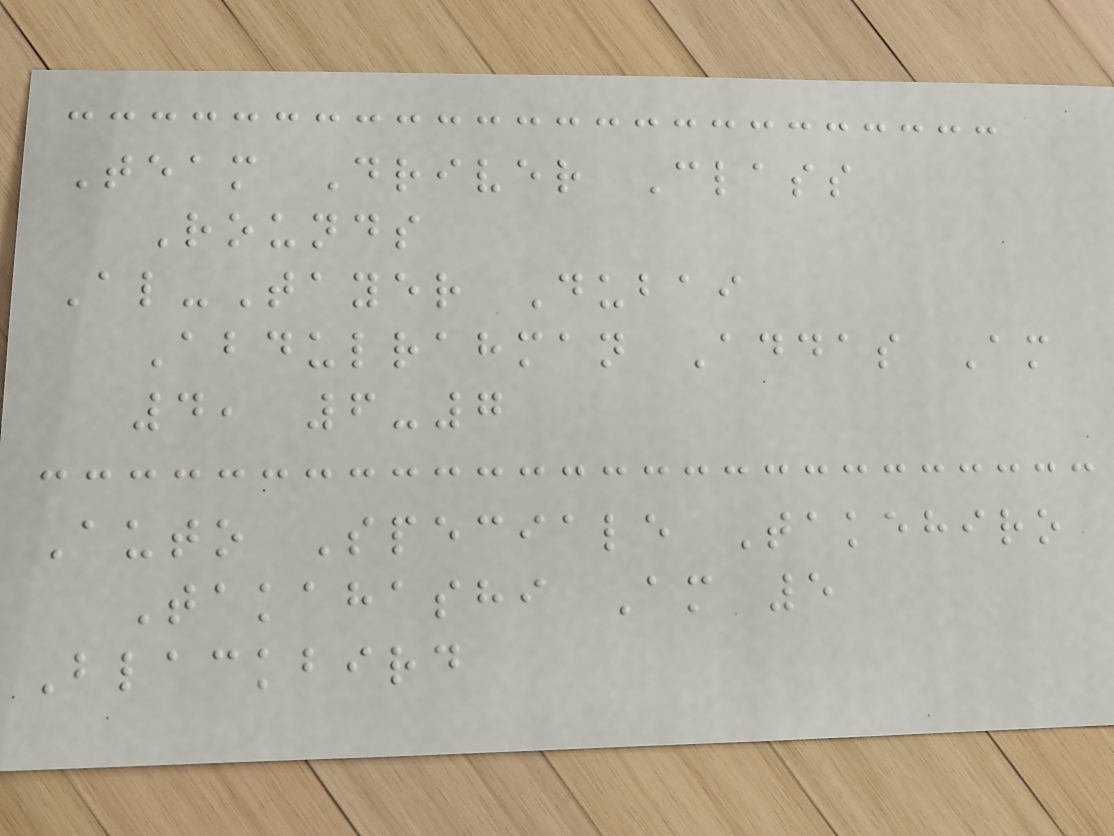Team Driver Class
Rounds
Al-Tayer Dubai
Abdulrahman Addas Am
4, 6-7
Auto Speciale Takehiro
Takahashi Am 5
Blackbird
